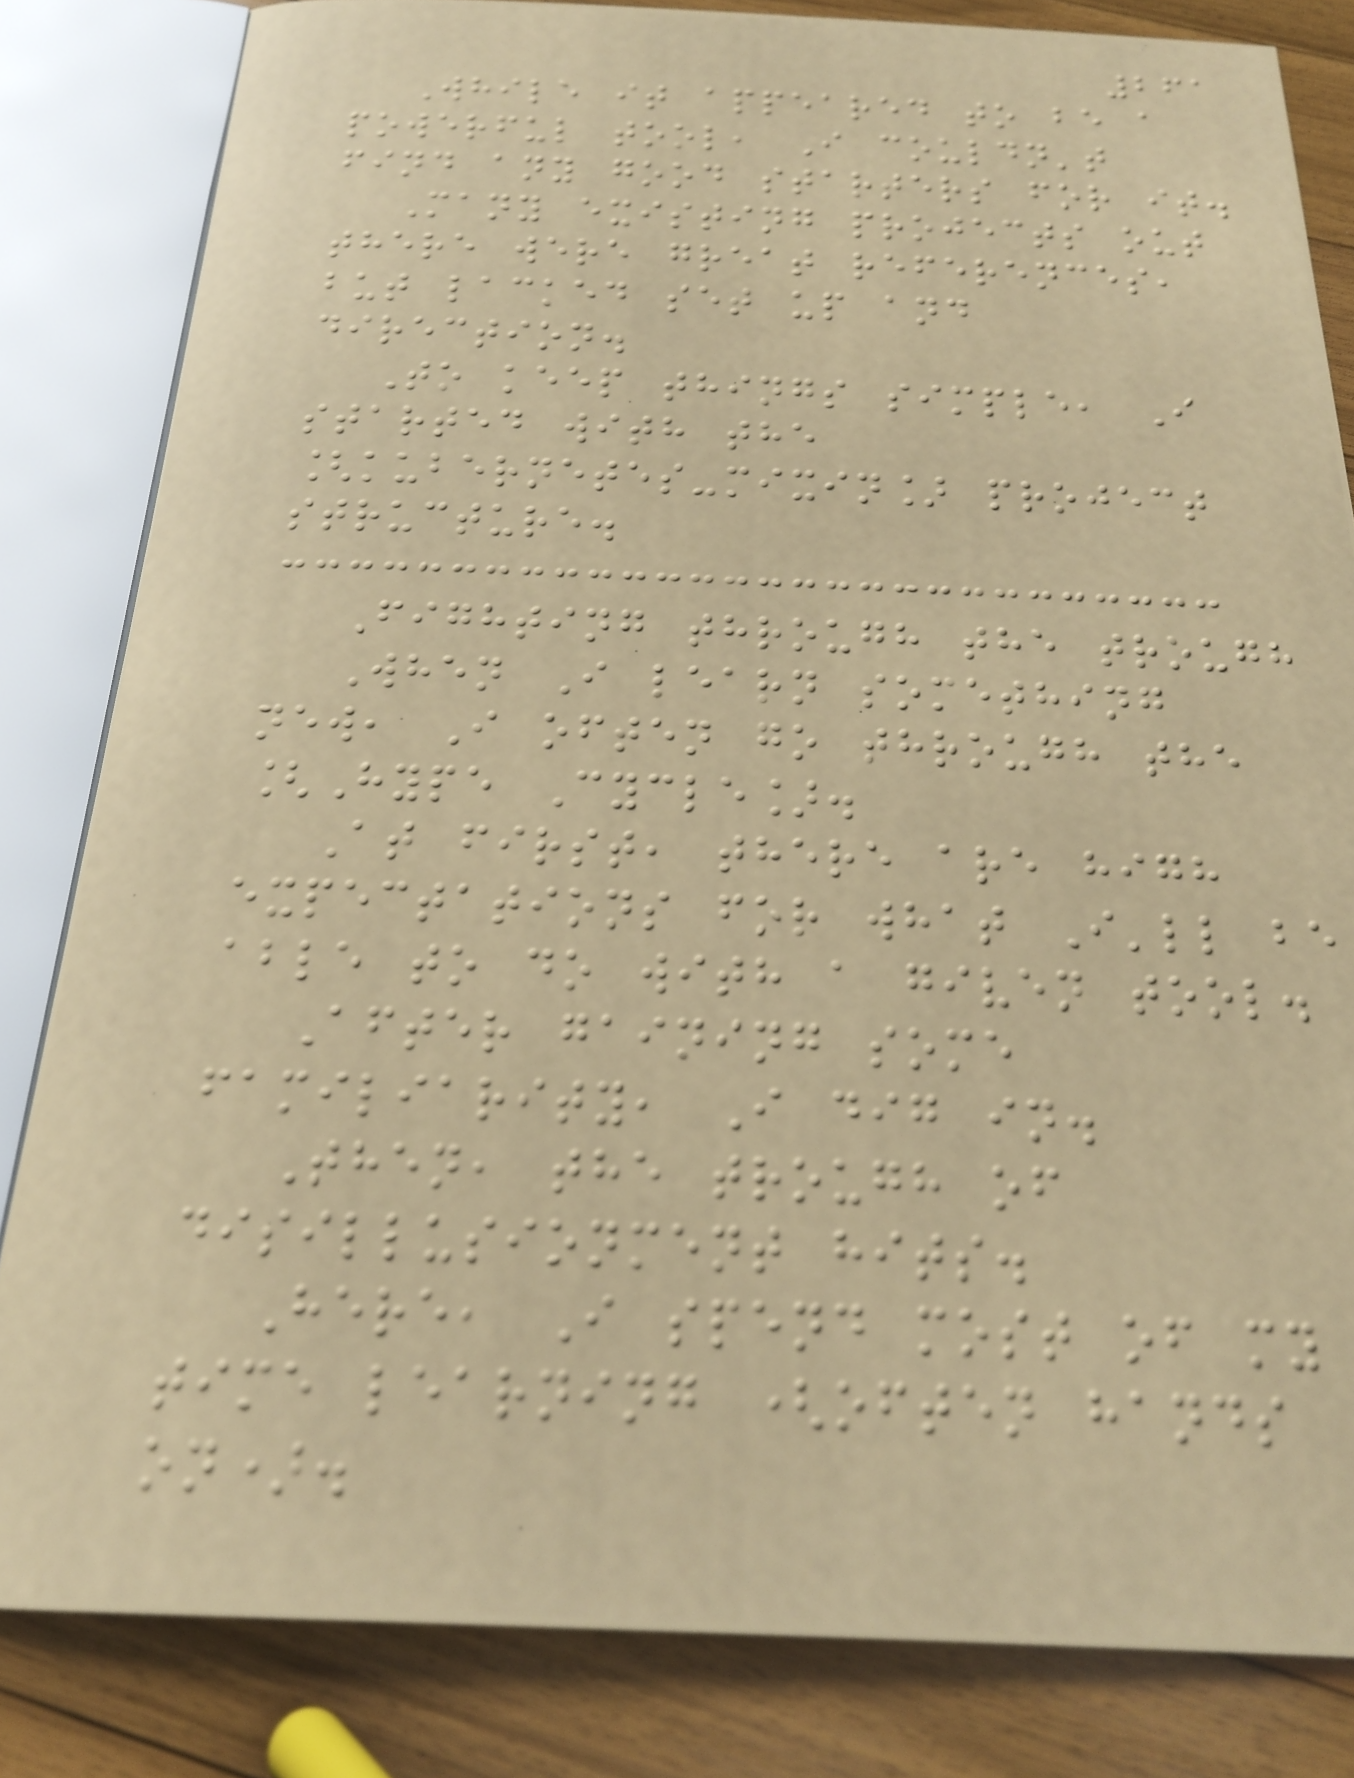261
While it appeared to be a
powerful tool, I couldn't
find any good starters for it.
Many existing projects out
there were great references,
but lacked set up and
direction.
To keep things simple, I
started with the
[kubernetes-mixin] project
structure.
Fighting through the trough
When I learn something
new, I often go through the
[Hype Cycle].
At first, there are high
expectations for what I'll be
able to do with a given tool.
After gaining some
familiarity, I dig in.
Then, the trough of
disillusionment hits.
Here, I spend most of my
time learning (often hands
on).
